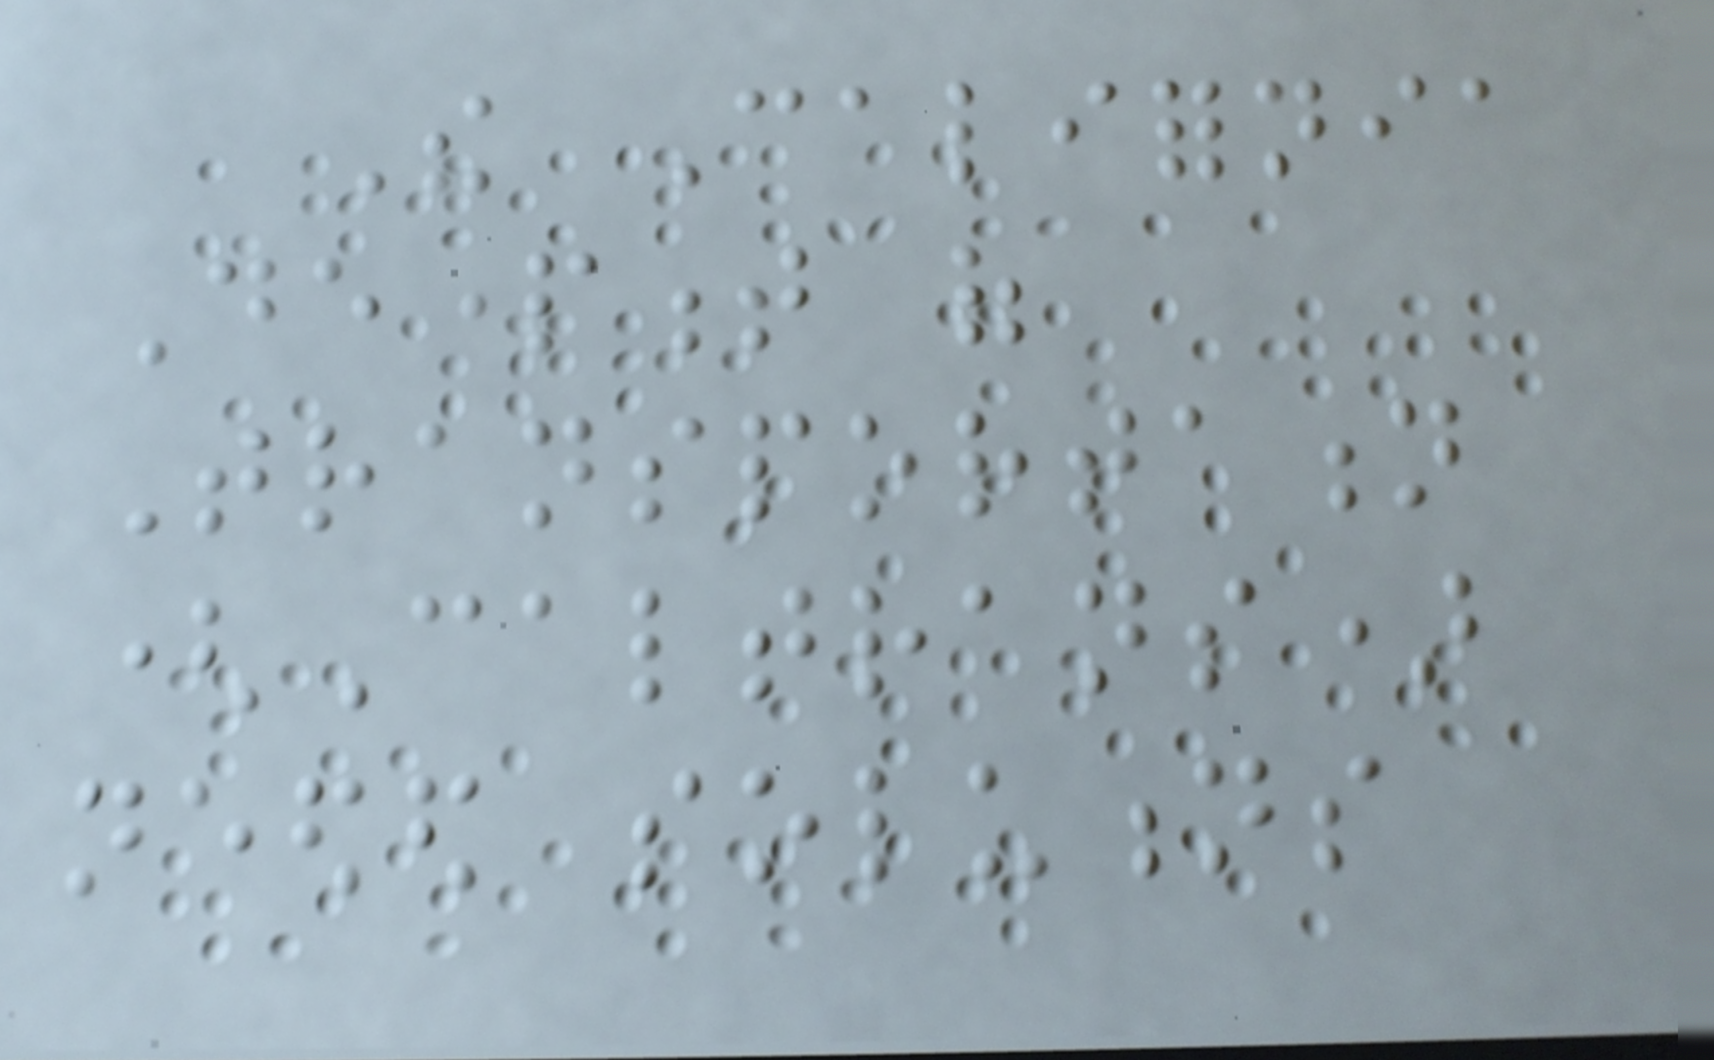The California
Department of
Transportation
(Caltrans)
needed solutions
